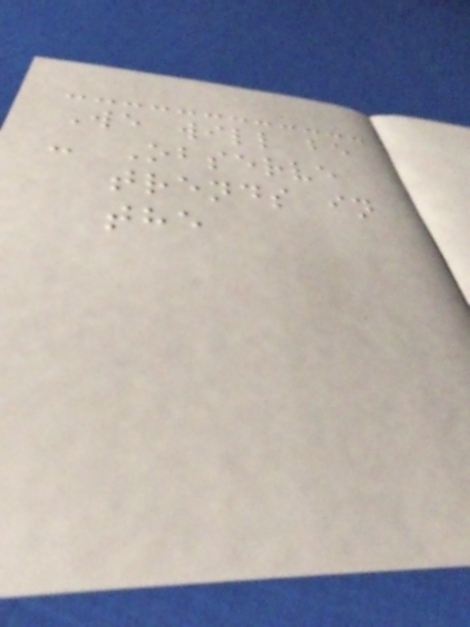We will be
- Observe
trends in
the
